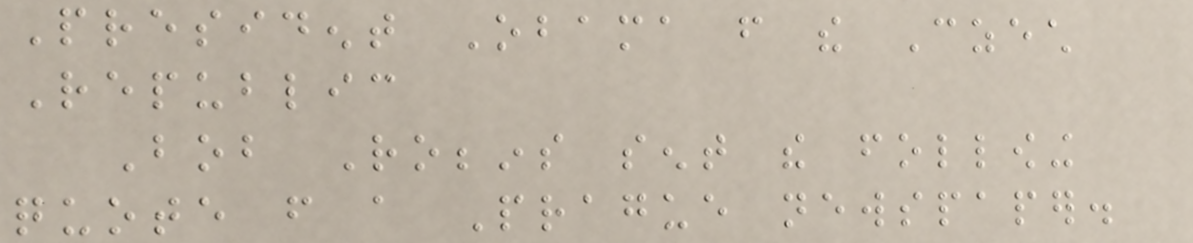President Obama from the Czech
Republic
Bob Robbins sent the following
quote from a Prague newspaper.
